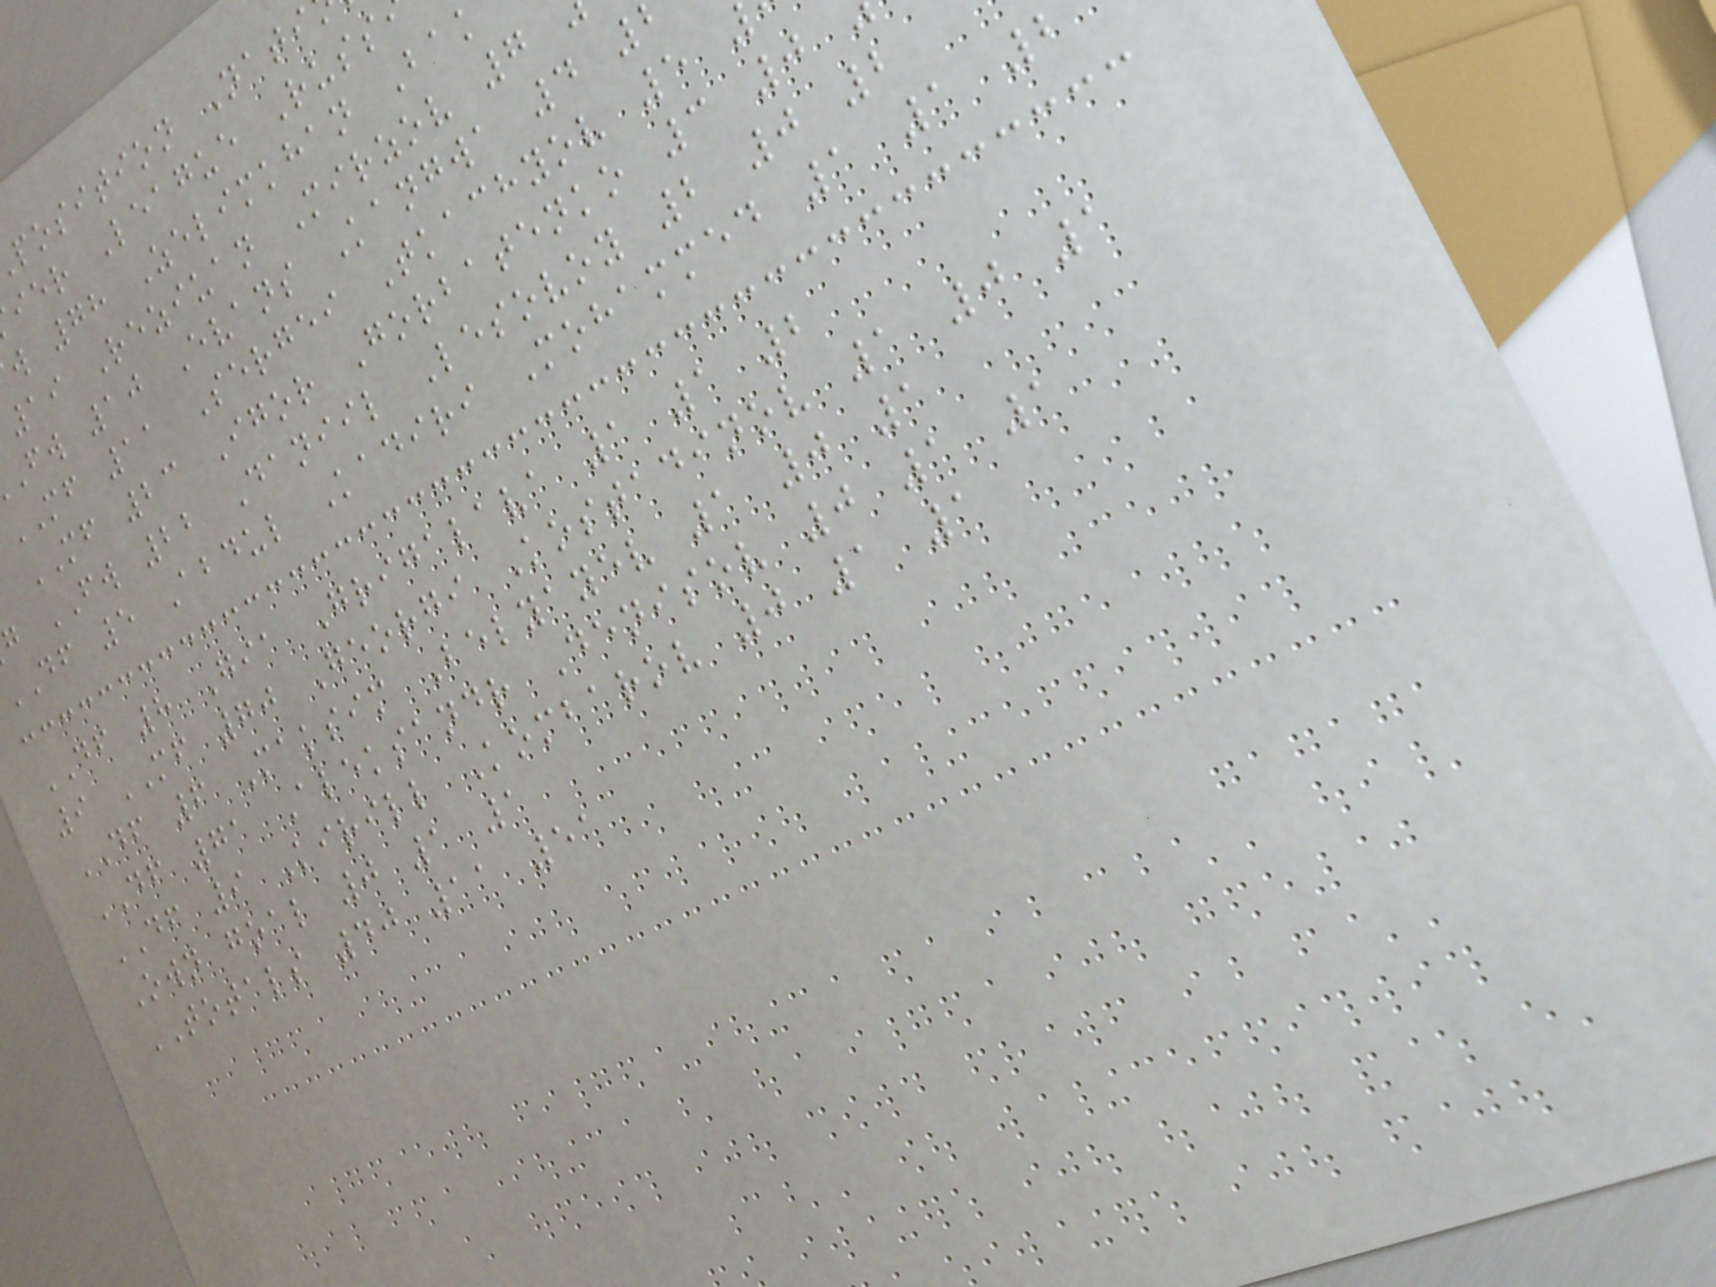position Nati
ier League Russ
w 78 Zelimkhan Bak
19 Reziuan Mirzov 7
fw 10 Evans Kangwa 4
MF 11 Sergei Tkachyov 5
MF 23 Igor Gorbatenko 3 0
g FW 22 Daniil Lesovoy 2 0 2
df 5 Abdul Kadiri Mohammed 1 1 2
DF 8 Gia Grigalava 1 1 2
9 MF 70 Georgi Kostadinov 1 0 1
DF 6 Maksim Belyayev 1 0 1
DF 71 Aleksandr Denisov 0 1 1
DF 9 Kirill Kombarov 0 1 1
Own goal 0 1 1
TOTALS 40 11 51
